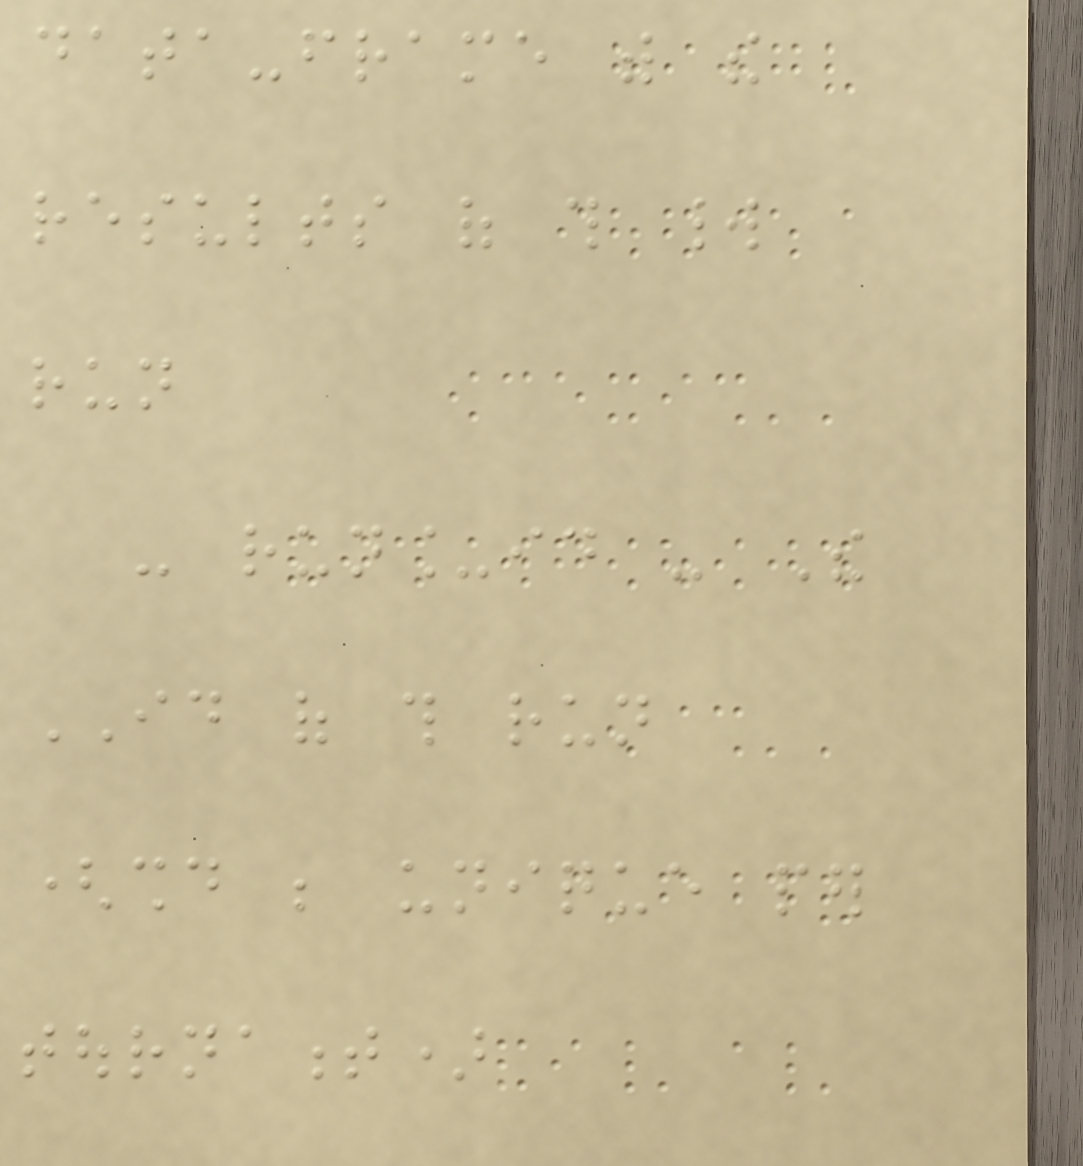data-frame with the
results of this world
run
- run_id - The
ID of this run
(should be unique per
tournament)
